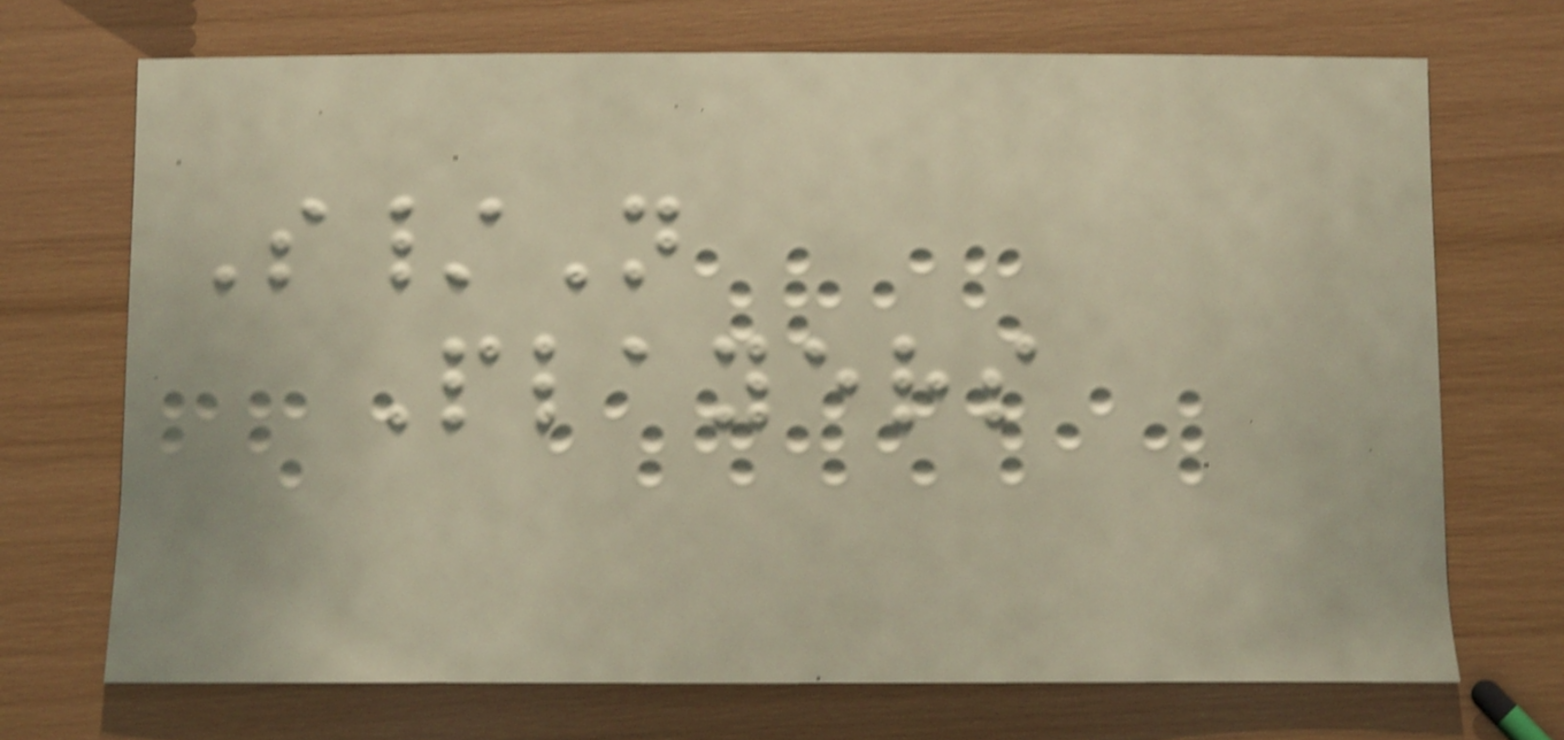S/N
Players
